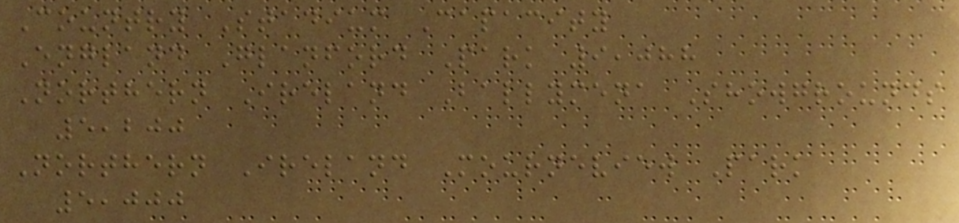Country Stadium Capacity
England Glanford Park 9,088
Northern Ireland Ballymena Showgrounds
5,200
Northern Ireland Mourneview Park
5,000
